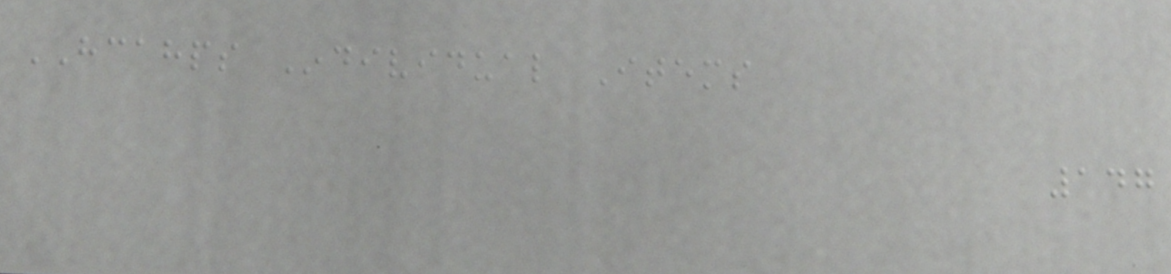HCAHPS Individual Items
147
